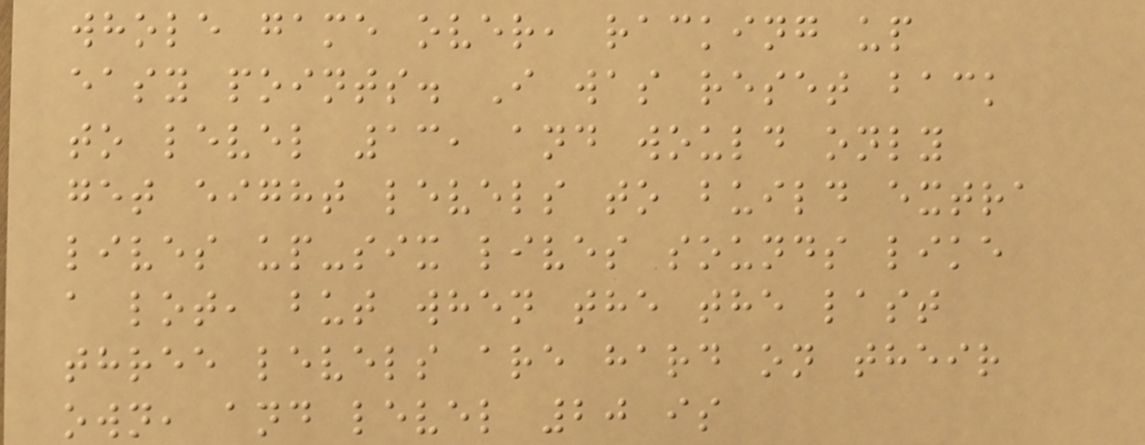whole game over, racking up
easy points. I was reset back
to level 13, and would only
get eight levels to build extra
lives up-six lives sounds like
a lot, but when the the last
three levels are hard on their
own, and level 20 is
